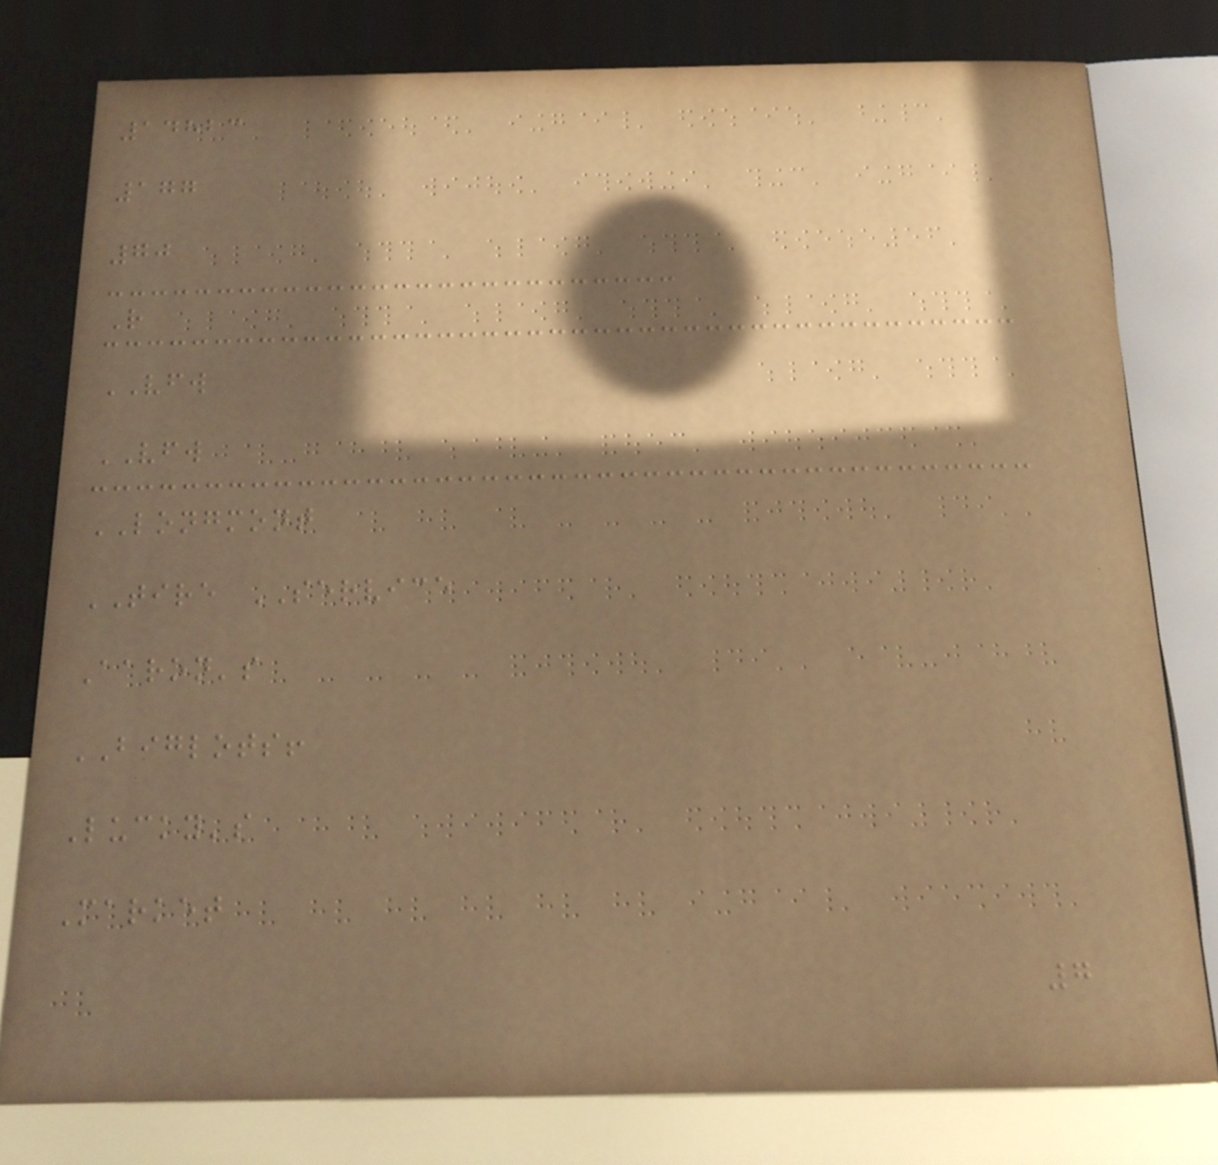14823
177
70
R
VFW
VFW
LONGMONT
TIRE SERVICE
Aaron's
BIGLOTS!
Lucky's
Market
7
